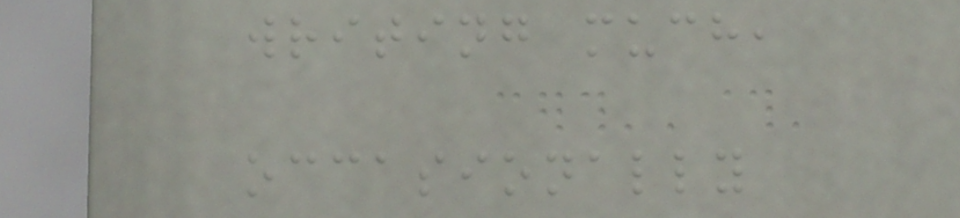writing much,
occasionally
